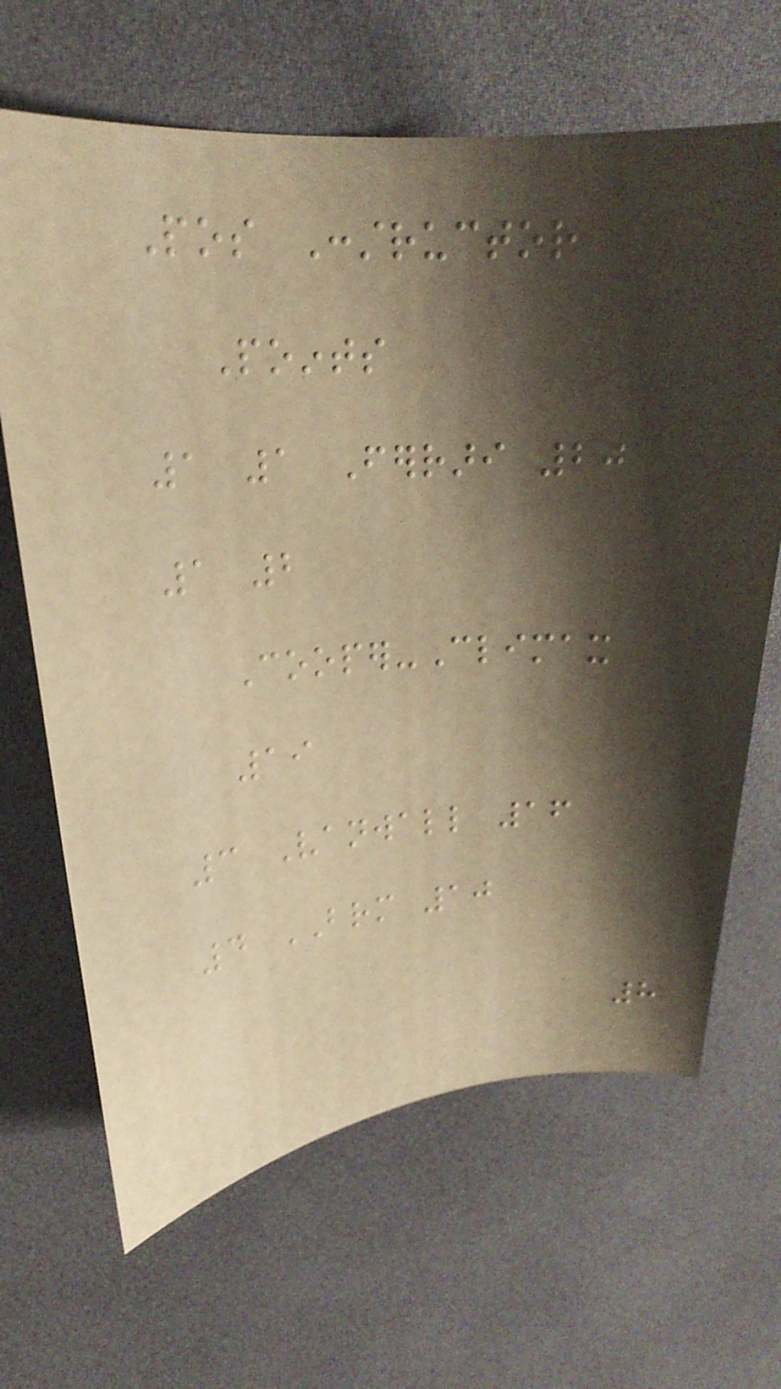Pos Constructor
Points
1 1 Ferrari 20
1 2
Cooper-Climax
19
3 Vanwall 16
4 BRM 10
8
